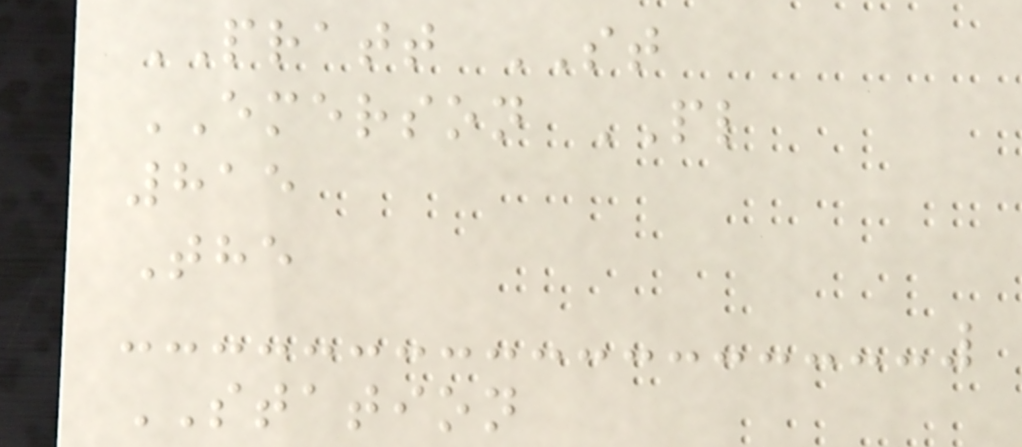PRATT ST
EMERSON PL
815
The
STATION
